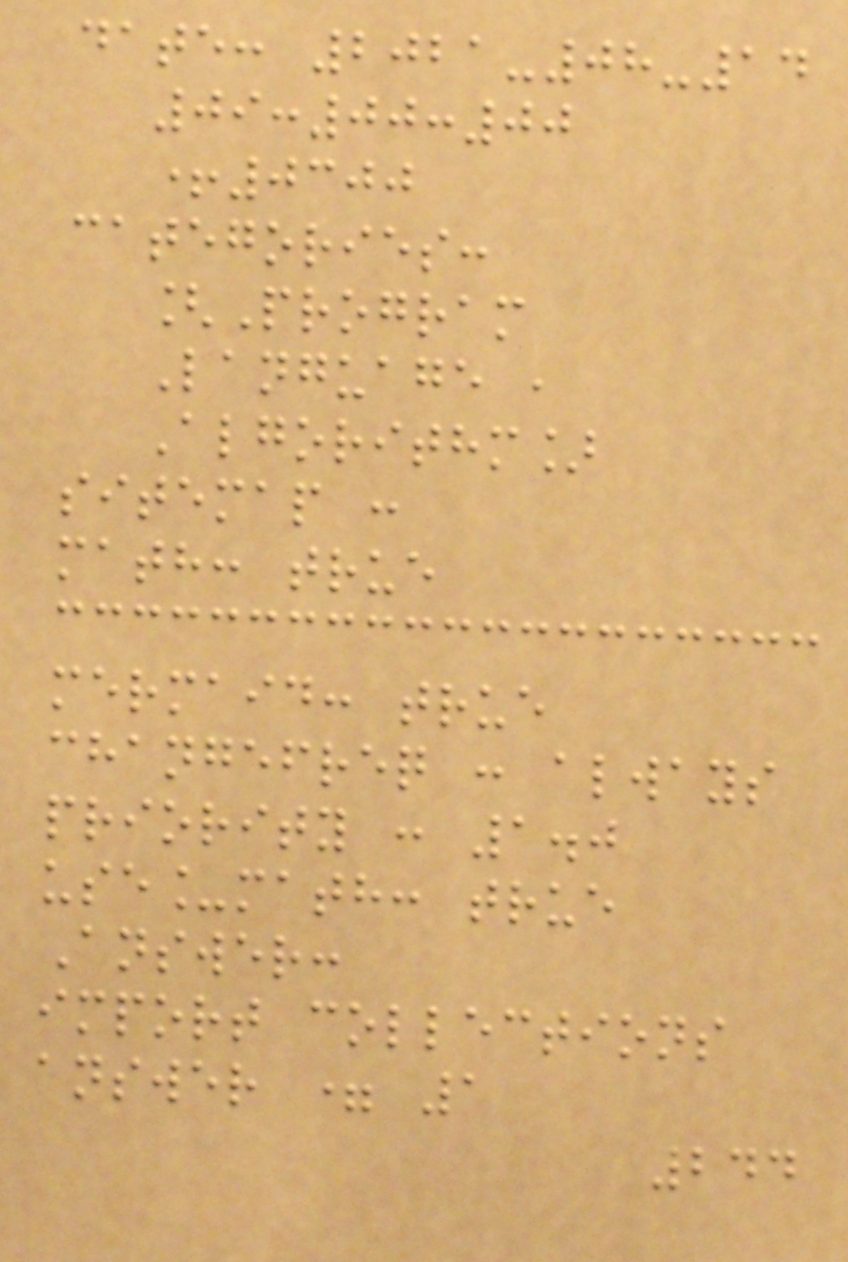date: 2021-08-14
09:00:00
+0300
categories:
[Program
Language ,
Algorithm]
sitemap :
math: true
mermaid: true
changefreq : always
priority : 1.0
use_math: true
Answer:
import collections
answer = 1
244
